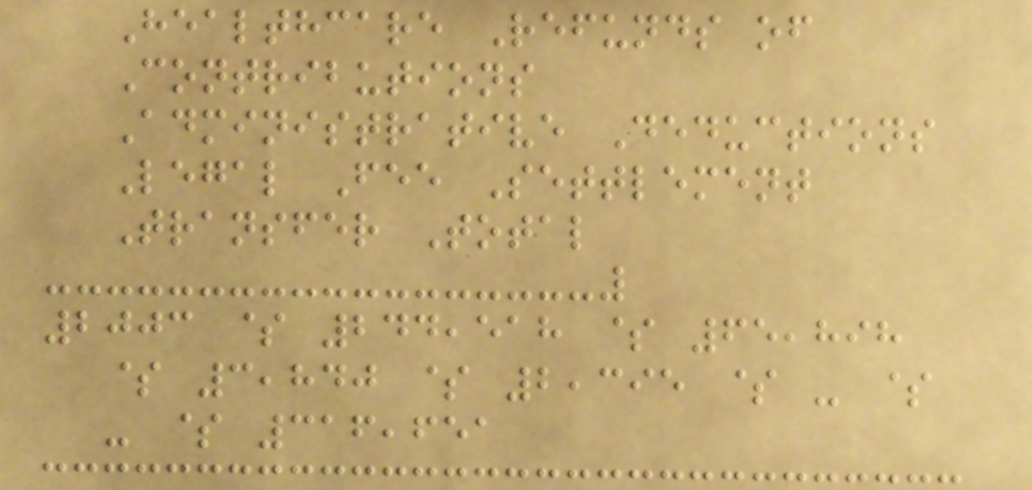Healthcare Refunds of
Contributions
Administrative Deductions
Legal Fee Settlement
Transfer Total
2003 $ 244,518 $ 65,898
$ 3,840 $ 2,395 $ - $
- $ 316,651
